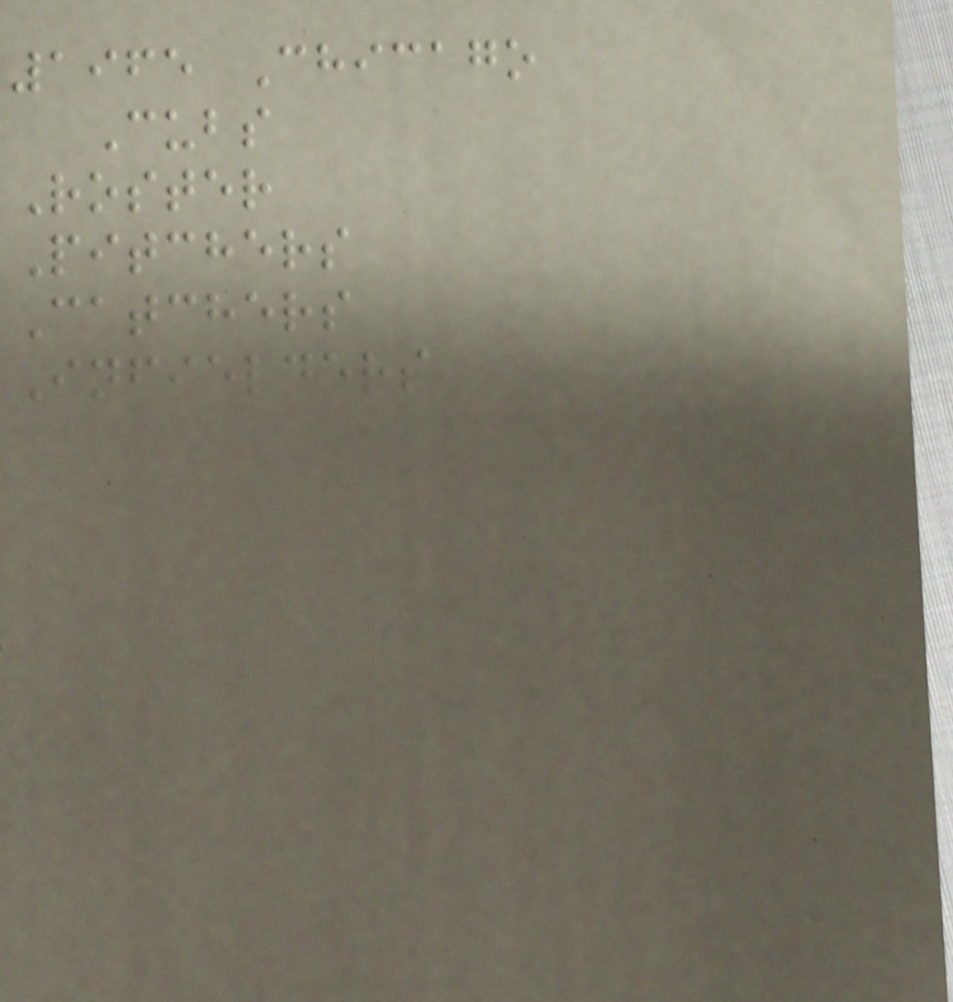1965 Chicago
Cubs
Roster
Pitchers
Catchers
Infielders
